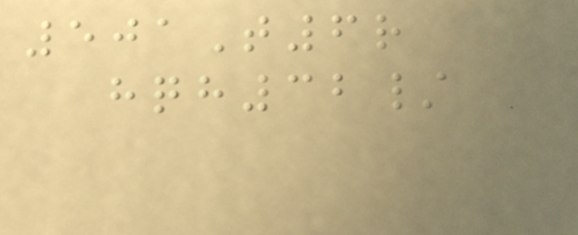501T6r
hqh32/
